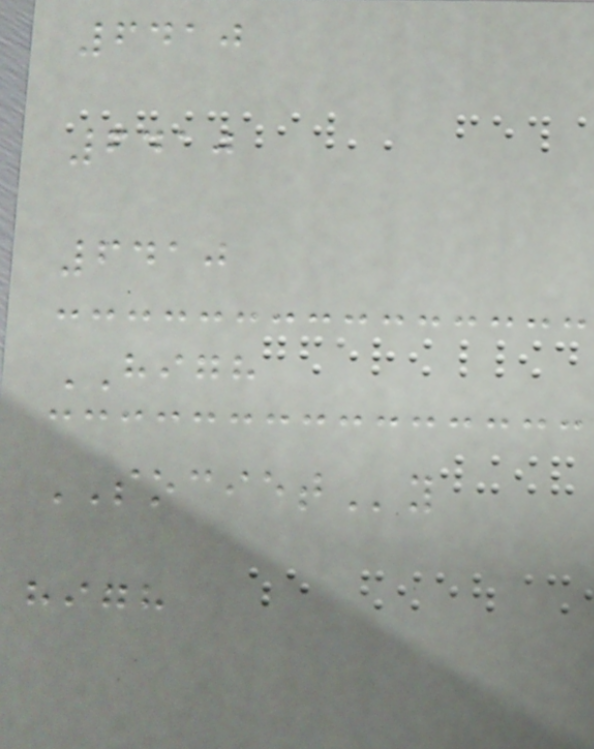6410
6410
6410
HIGH
SOCIETy
high
